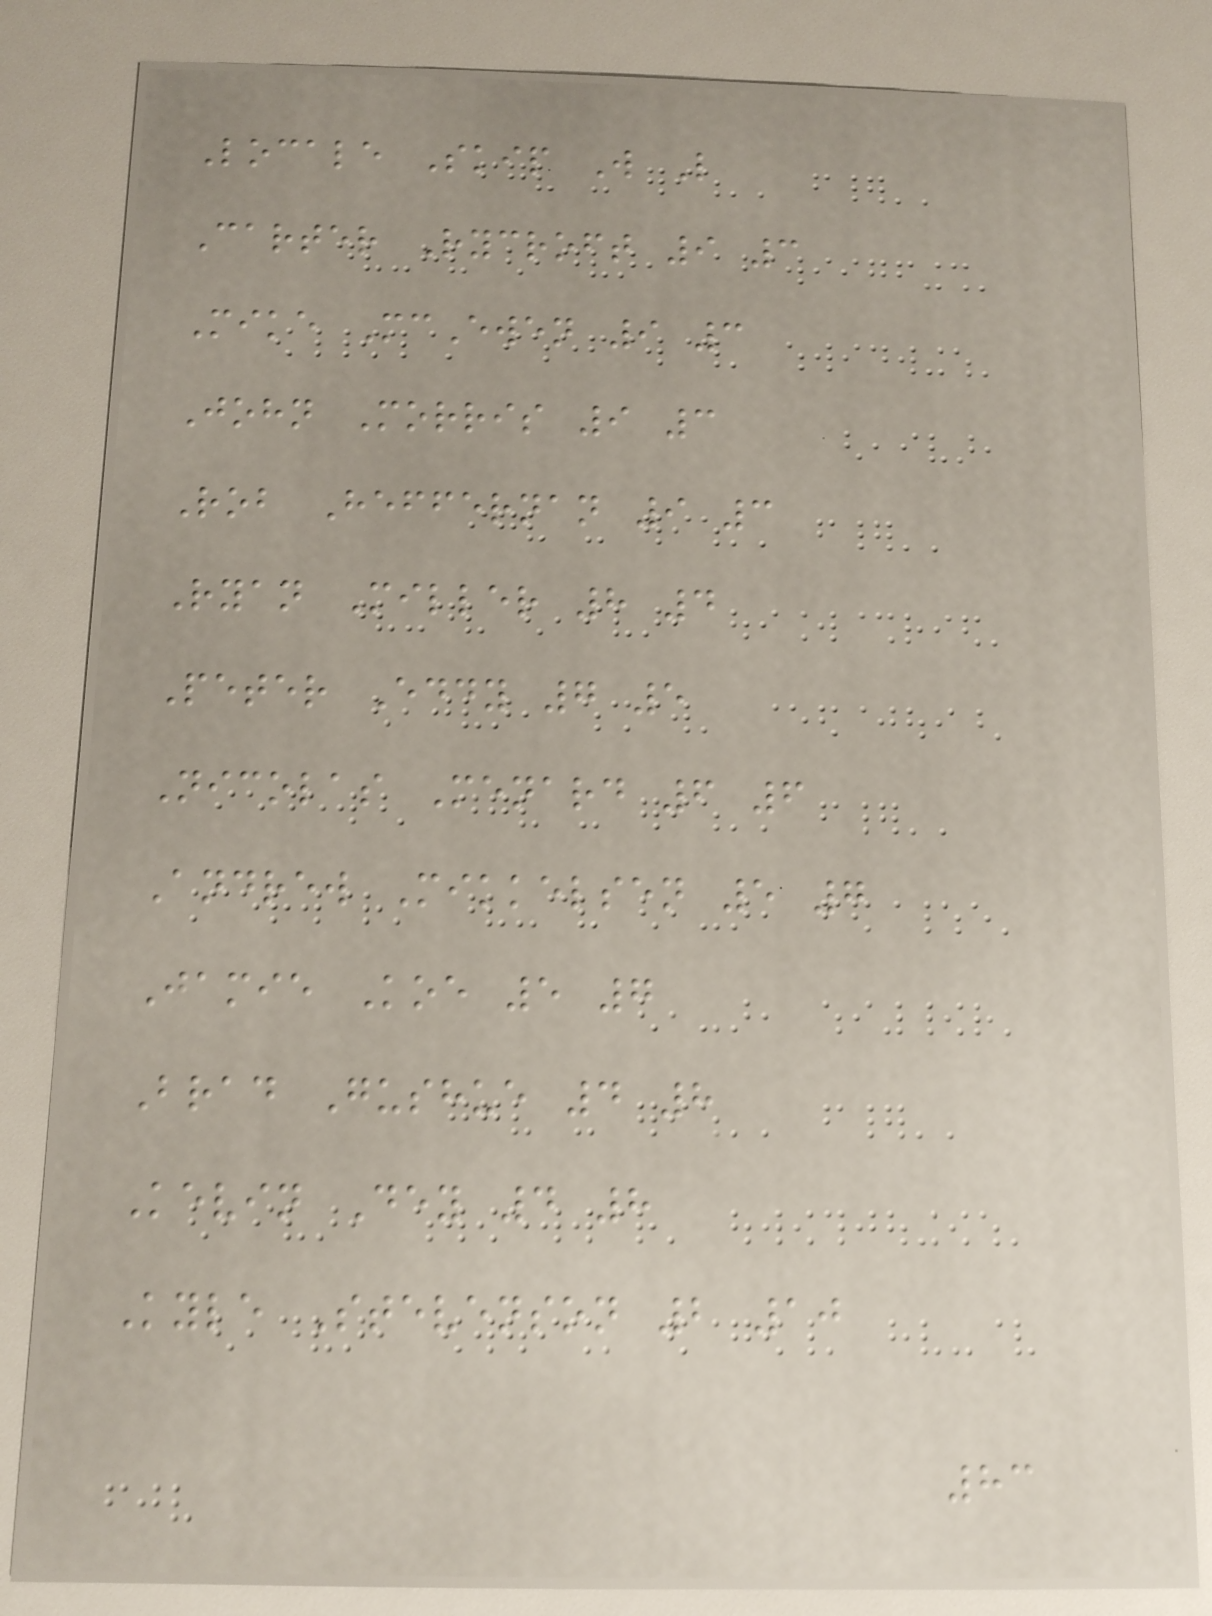Locale Skip W L
Carter Rycroft 9 3
Mike McEwen 9 3
John Morris 9 3
Rob Heffernan 9 3
Ryan Miller 8 4
Peter Eddy 7 5
Nicolas Menard 6 6
Andrew Mikkelsen 5 7
Jamie Koe 5 7
Brad Gushue 4 8
Kevin Dey 4 8
Kyle Stevenson 2 10
83
